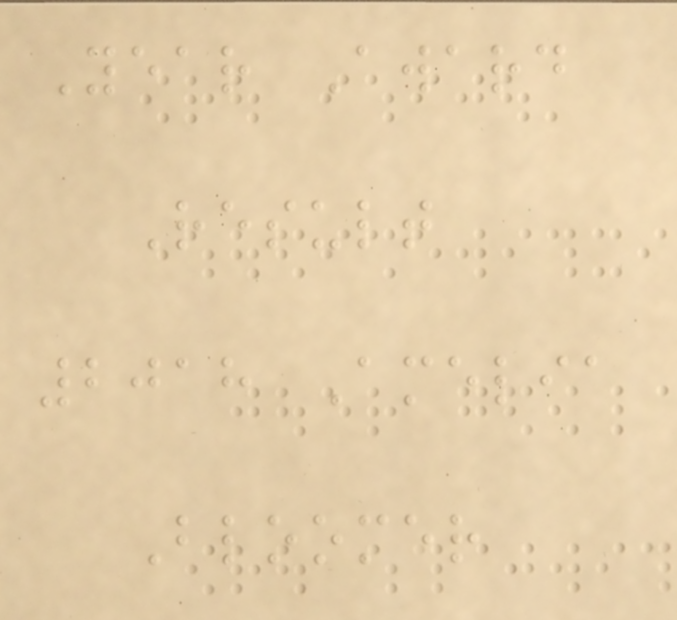Year Award
Result
2018 Amelia
Bloomer
